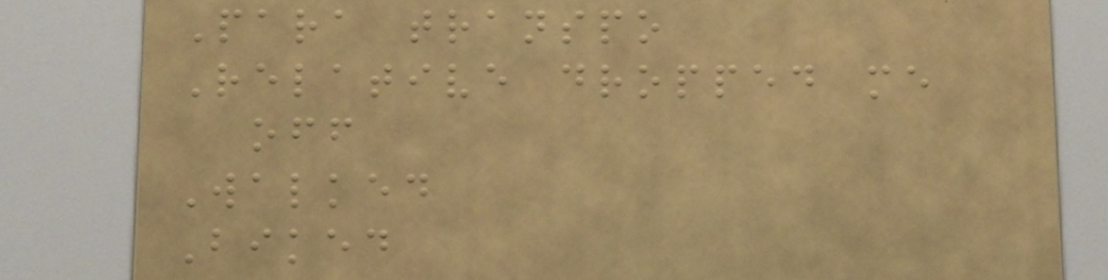Para transpo
Relative dropped me
off
Walked
Biked
